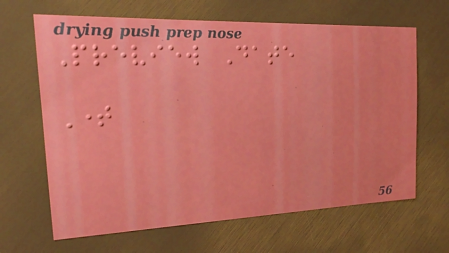Preview Date
Time
